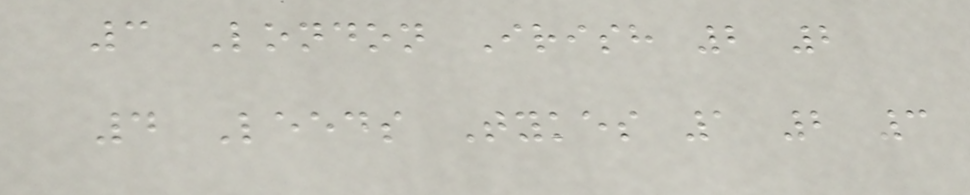3 London Irish 2 2
4 Leeds Tykes 1 2 3
